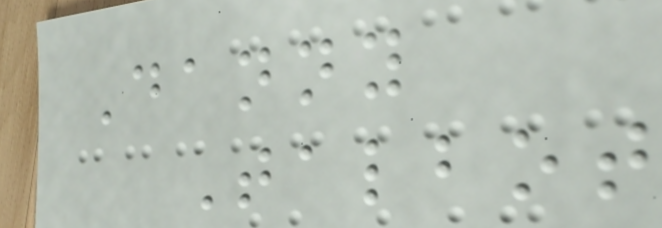Danny
Talbot
